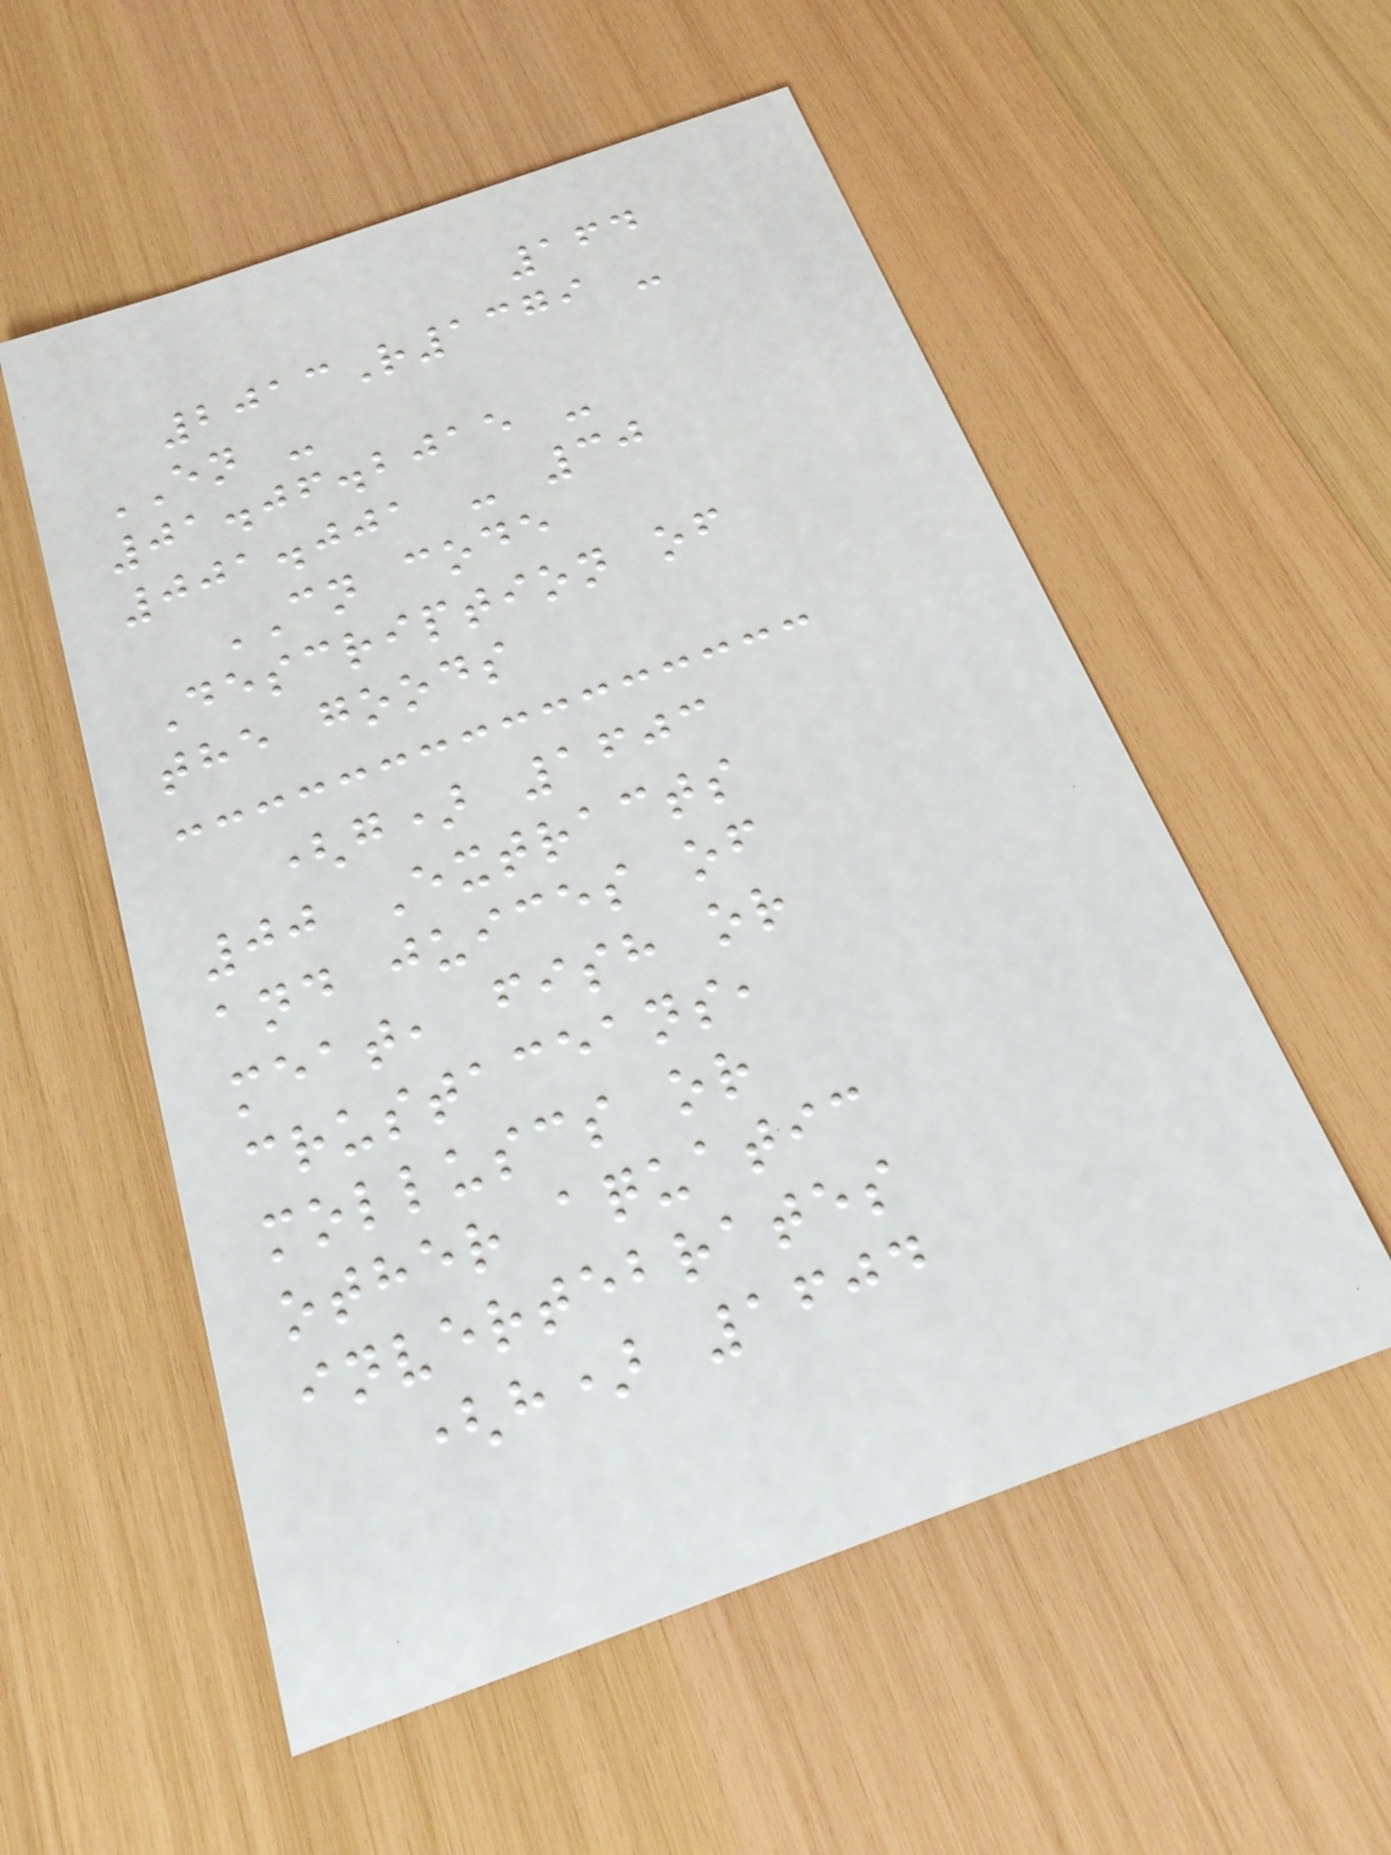164
2013R1379 -
EN -
01.06.2015 -
001.001 - 30
CN code
Description of
the goods
(g) 1603
00 Extracts
and juices of
meat, fish or
crustaceans,
molluscs or
other aquatic
invertebrates
(h) 1604
